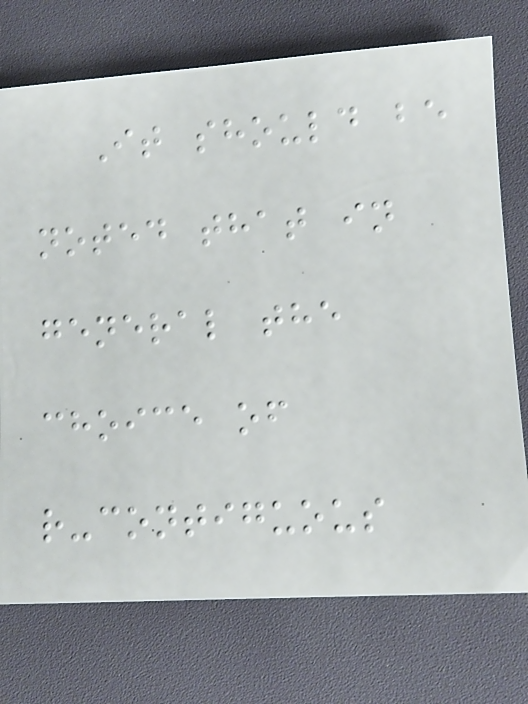It should be
noted that in
general the
choice of
r-contiguous
